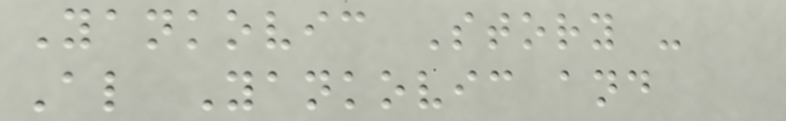Yankovic Story -
Al Yankovic and
